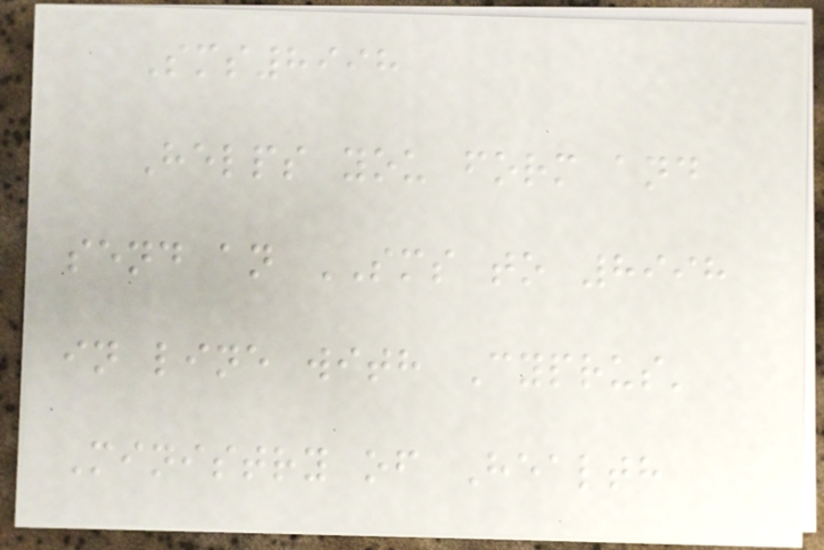Sms8998
Helps you form and
send an SMS to 8998
in line with Cyprus'
Ministry of Health
